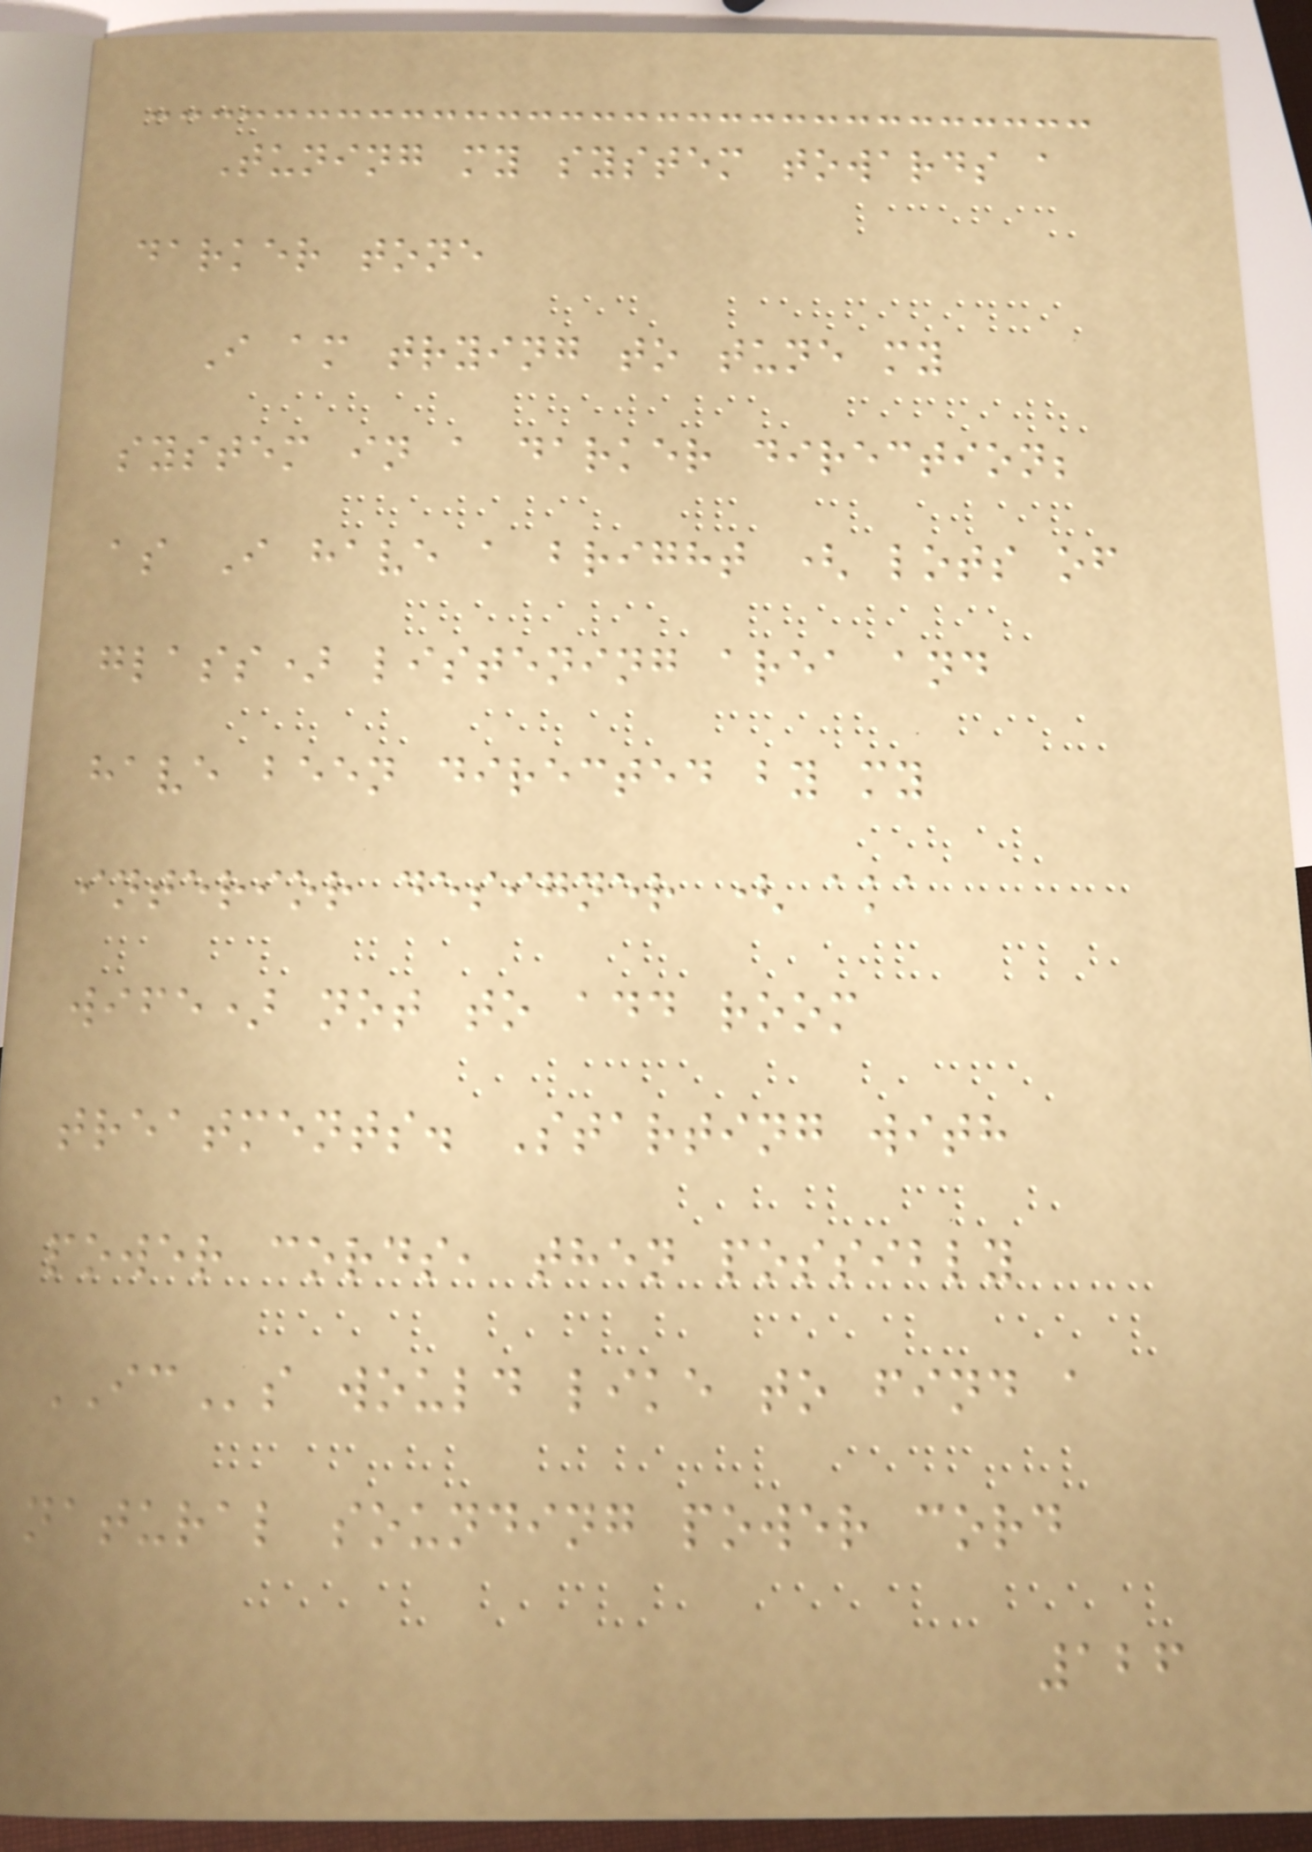Tuning my system towards a
darker tone
I am trying to tune my
system in a darker direction;
as I have a bright ( lots of
glass) listening area and
have been directed by my
interior designer ( aka
wife) not to add room
treatments. Starting with
power cords, then possibly
ICs would like to find a
natural sounding power cord
126
